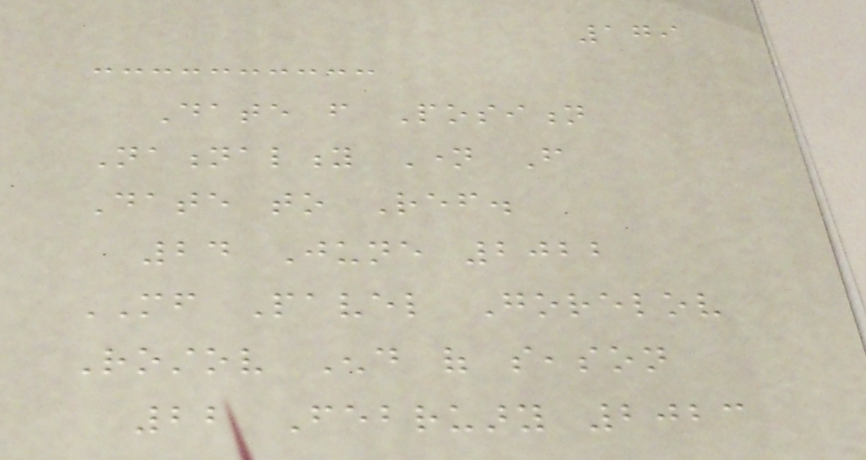179
Date from Position
Nationality Name From
Date to Ref.
24 June 2022
MF Pavel Gorelov
Rostov End of season
22 February 2023
